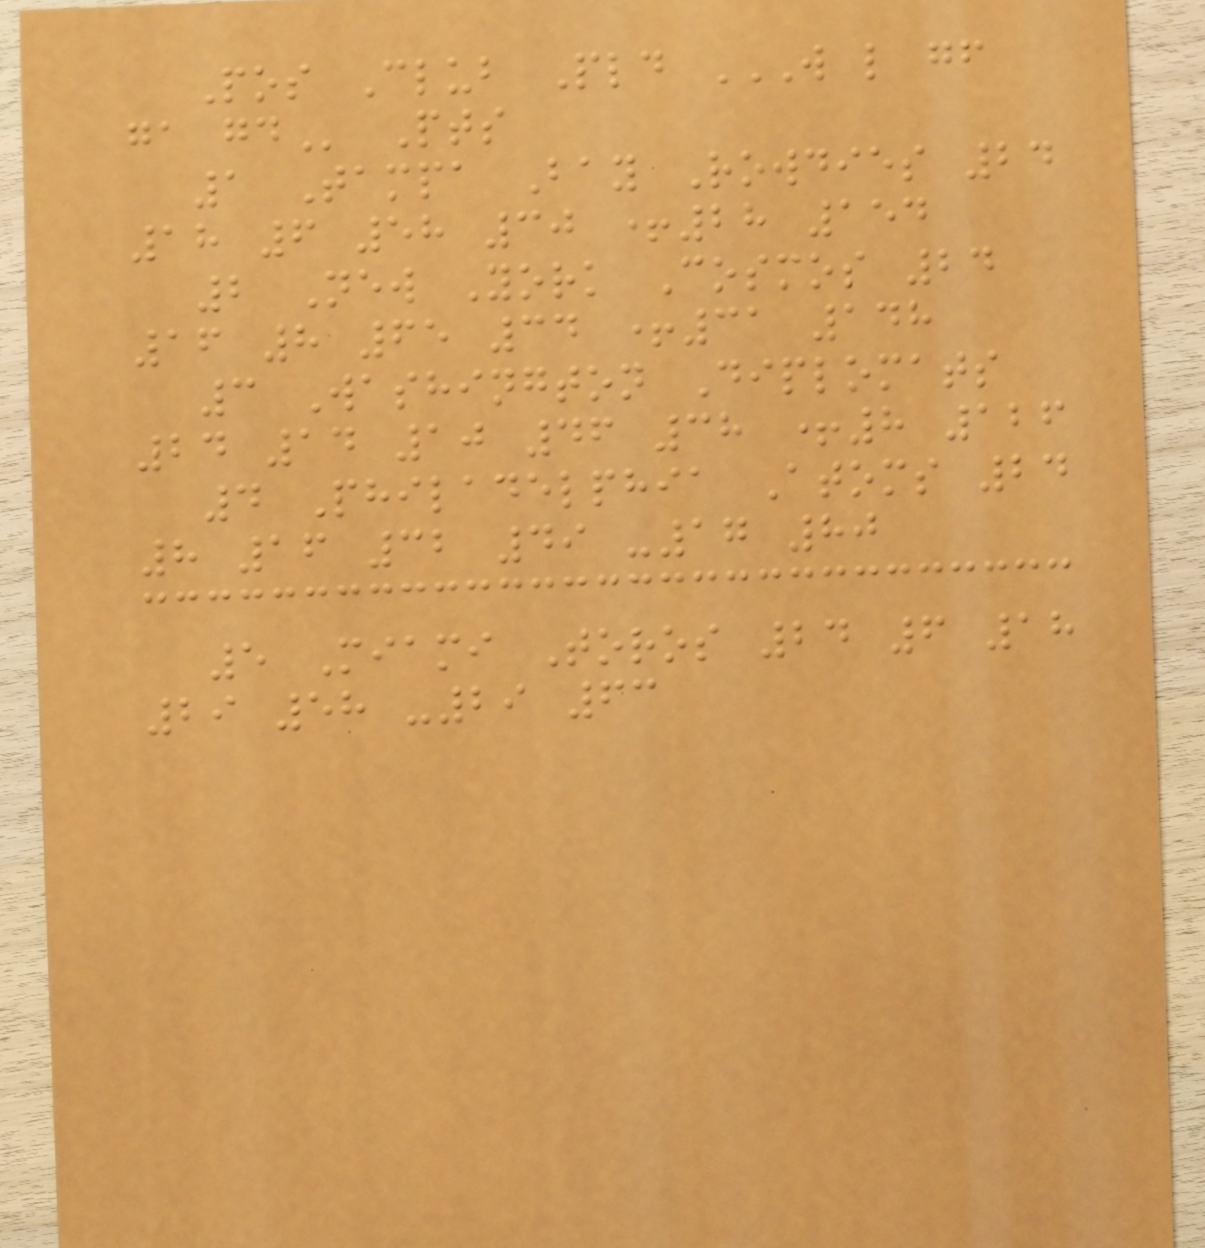Pos Club Pld W L GF
GA GD Pts
1 Tampa Bay Rowdies 24
18 6 58 30 +28 154
2 New York Cosmos 24
16 8 65 34 +31 148
3 Washington Diplomats
24 14 10 46 38 +8 126
4 Philadelphia Atoms 24
8 16 32 49 -17 80
5 Miami Toros 24 6 18
29 58 -29 63
